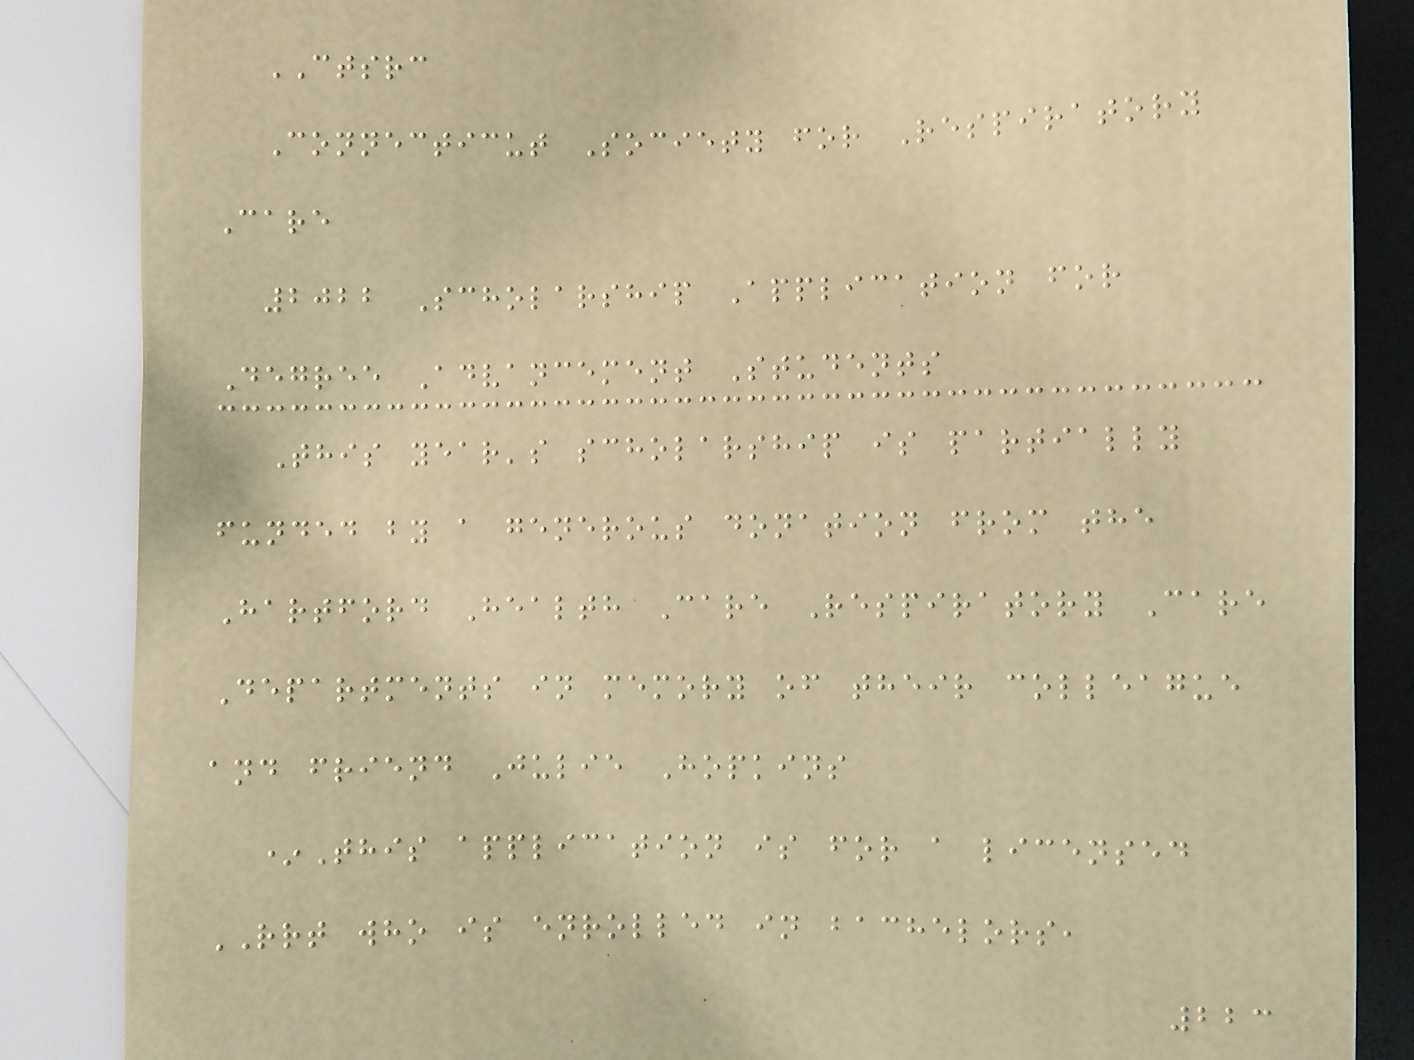CTSRC
Connecticut Society for Respiratory
Care
2022 Scholarship Application for
Degree Advancement Students
This year's scholarship is partially
funded by a generous donation from the
Hartford Health Care Respiratory Care
Departments in memory of their colleague
and friend Julie Hopkins
*This application is for a licensed
RRT who is enrolled in bachelors,
223
